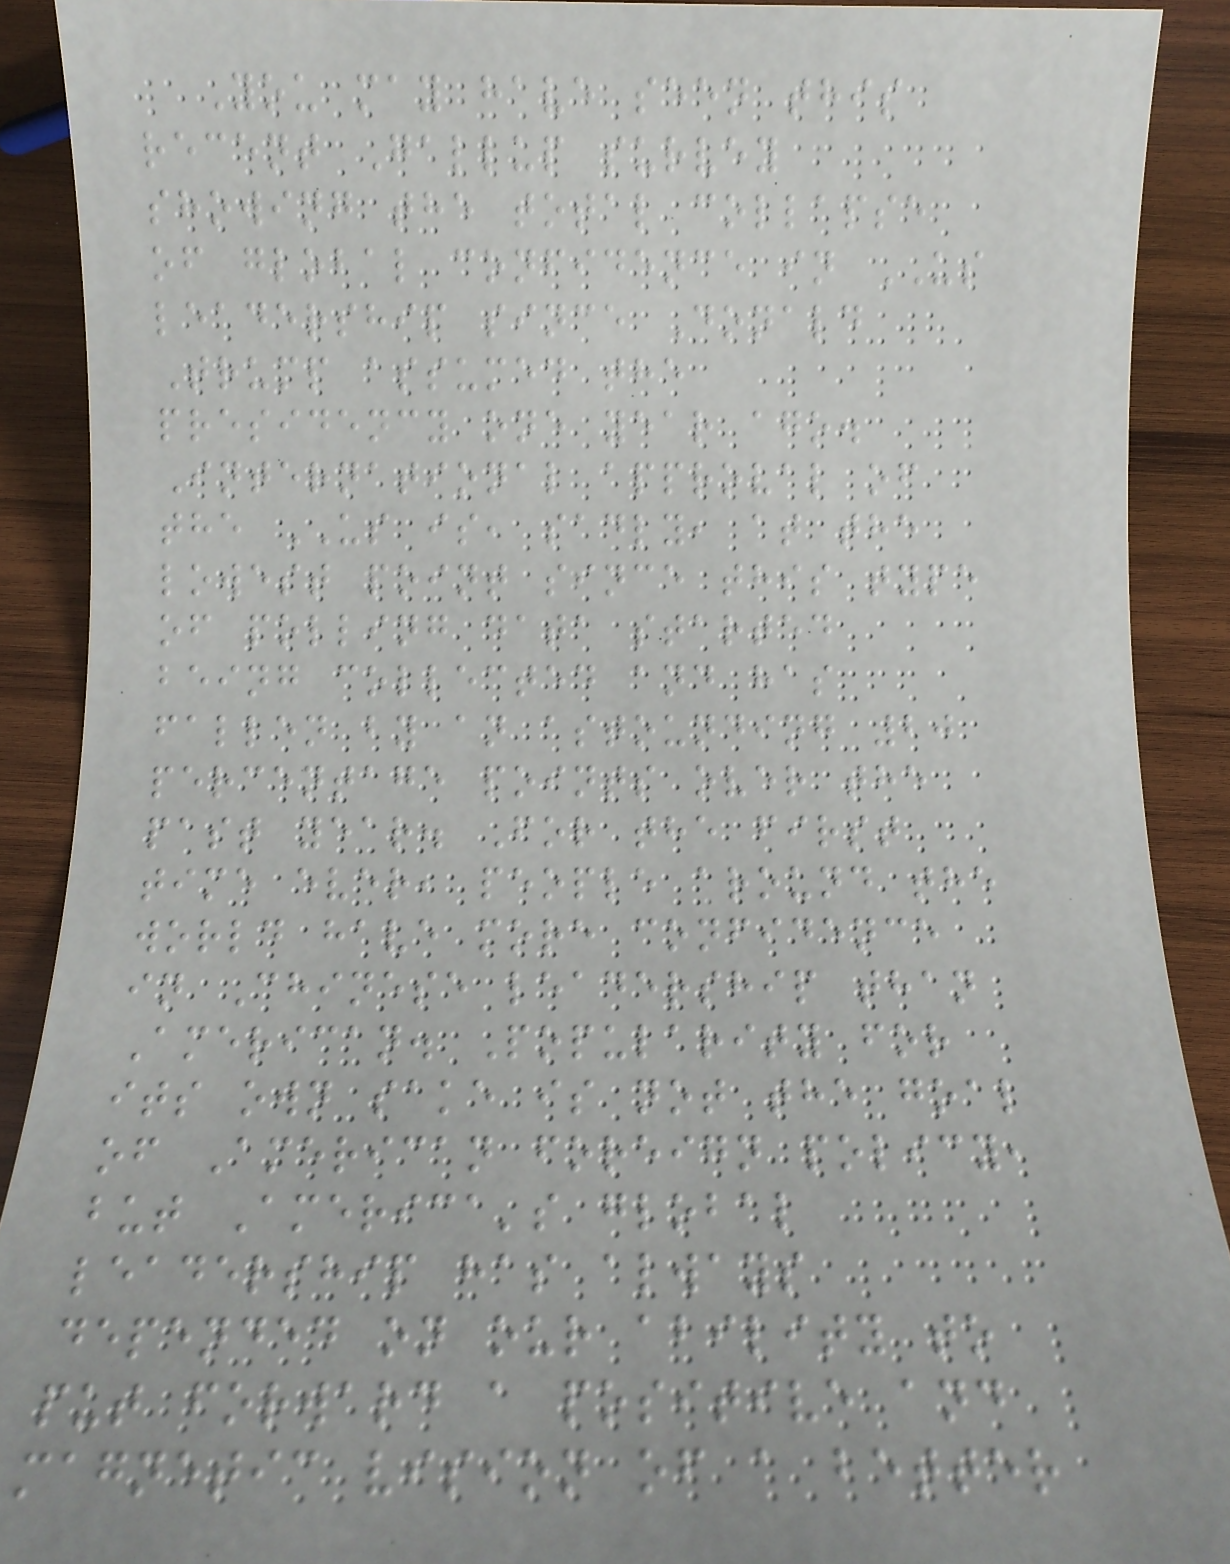You may have seen this
recent Gallup survey
showing the total collapse
of global confidence in US
leadership since Donald
Trump assumed the
presidency one year ago.
International approval of
the US is, sadly, at the
lowest point since this type
of polling data started
being collected and has
fallen by an astounding 20
percentage points over the
past year. For the first
time ever, people around the
world have more confidence
in Chinese leadership than
American. Popularity for
its own sake is not the goal
of American foreign policy,
but America's global
leadership has always
depended on our ability to
put forward a positive and
magnetic vision of a better
